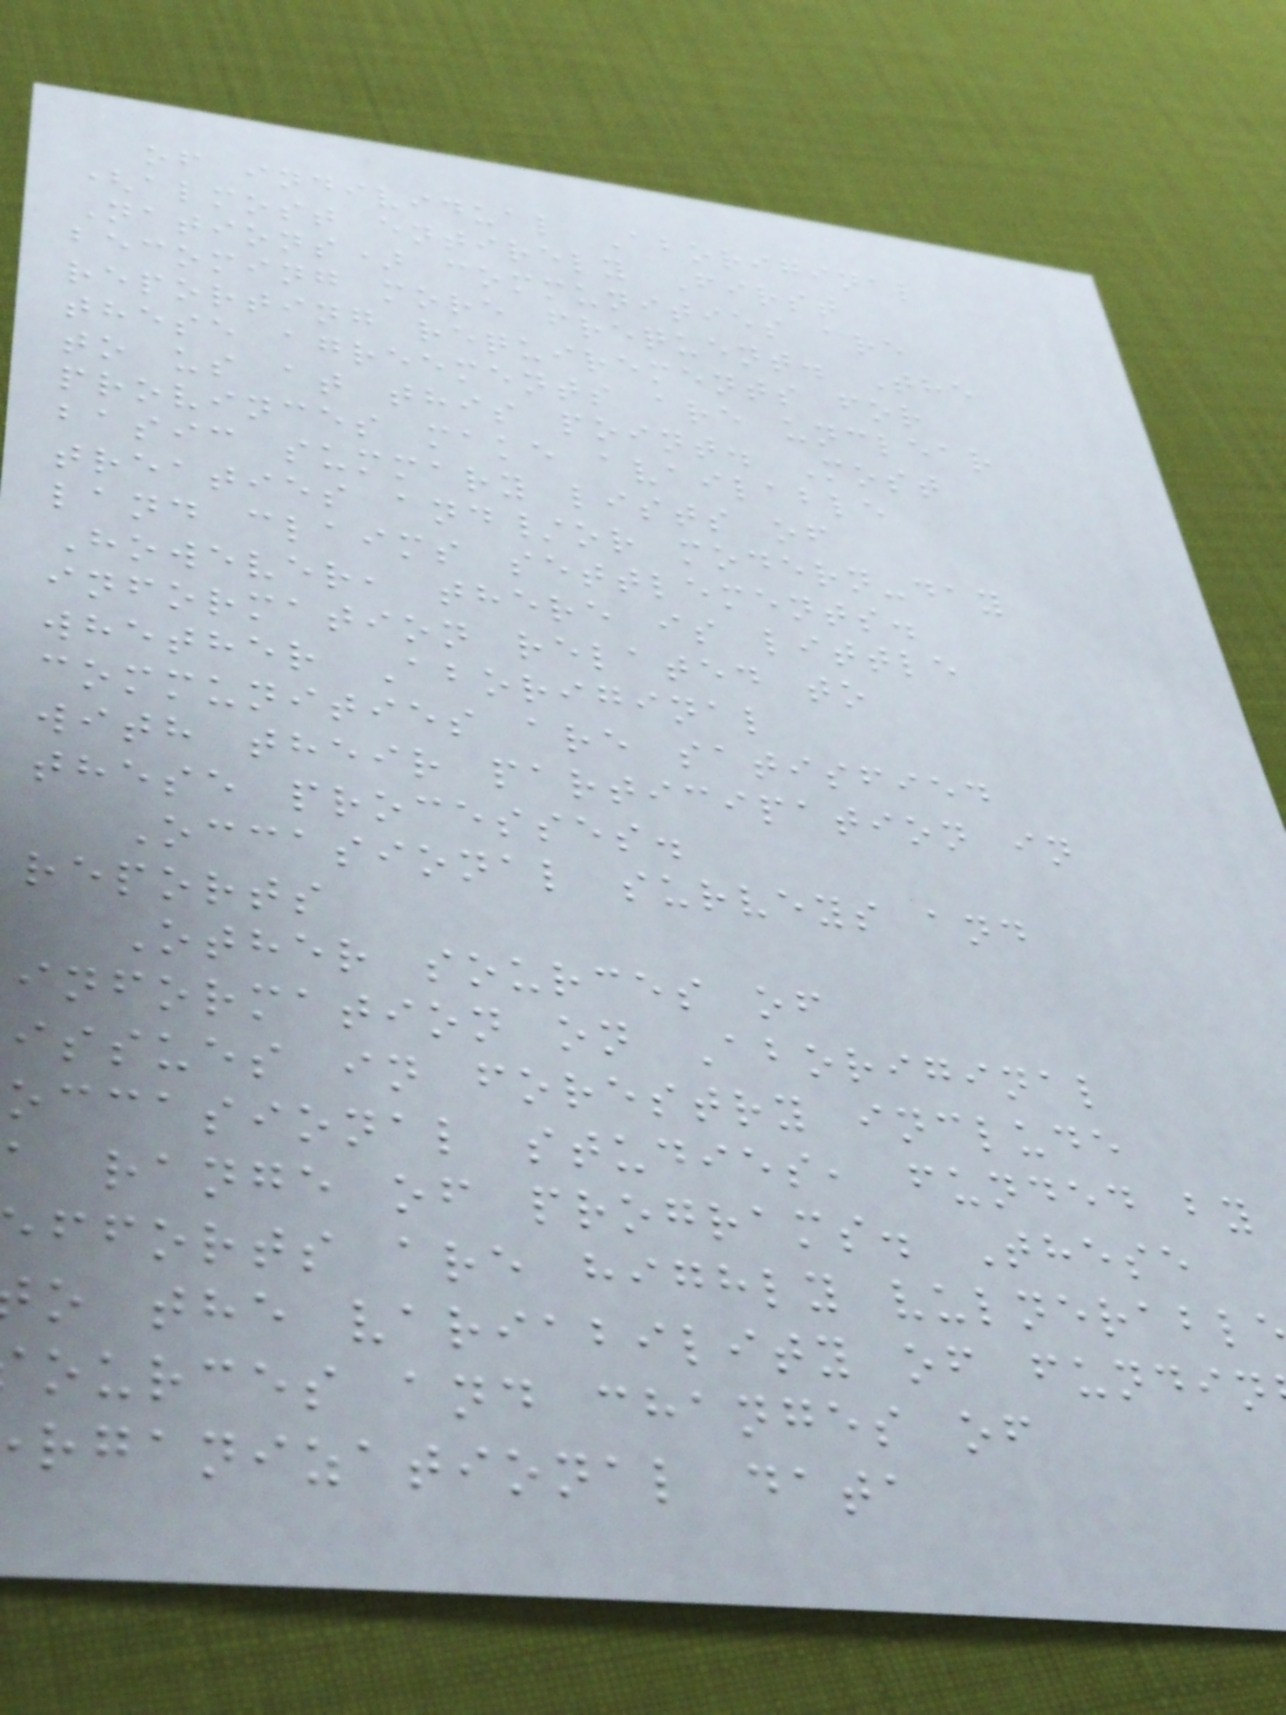of individual Aboriginal
(almost entirely First
Nations) communities are
becoming more frequent. The
reporting requirements for
these agreements are unclear
to us at this point. Most
provinces make available
basic summary lists of
treaties and/or modern-day
land claims settlements.
However, there is little
information related to
whether Aboriginal
communities are satisfied
with their participation in
these processes.
Occasional surveys and
reports
Other sources of
information on Aboriginal
issues in forestry include
occasional studies, funded by
a range of programs. These
fforts are highly vulnerabl
o the variability of fundin
ources and changes of
rganizational data
